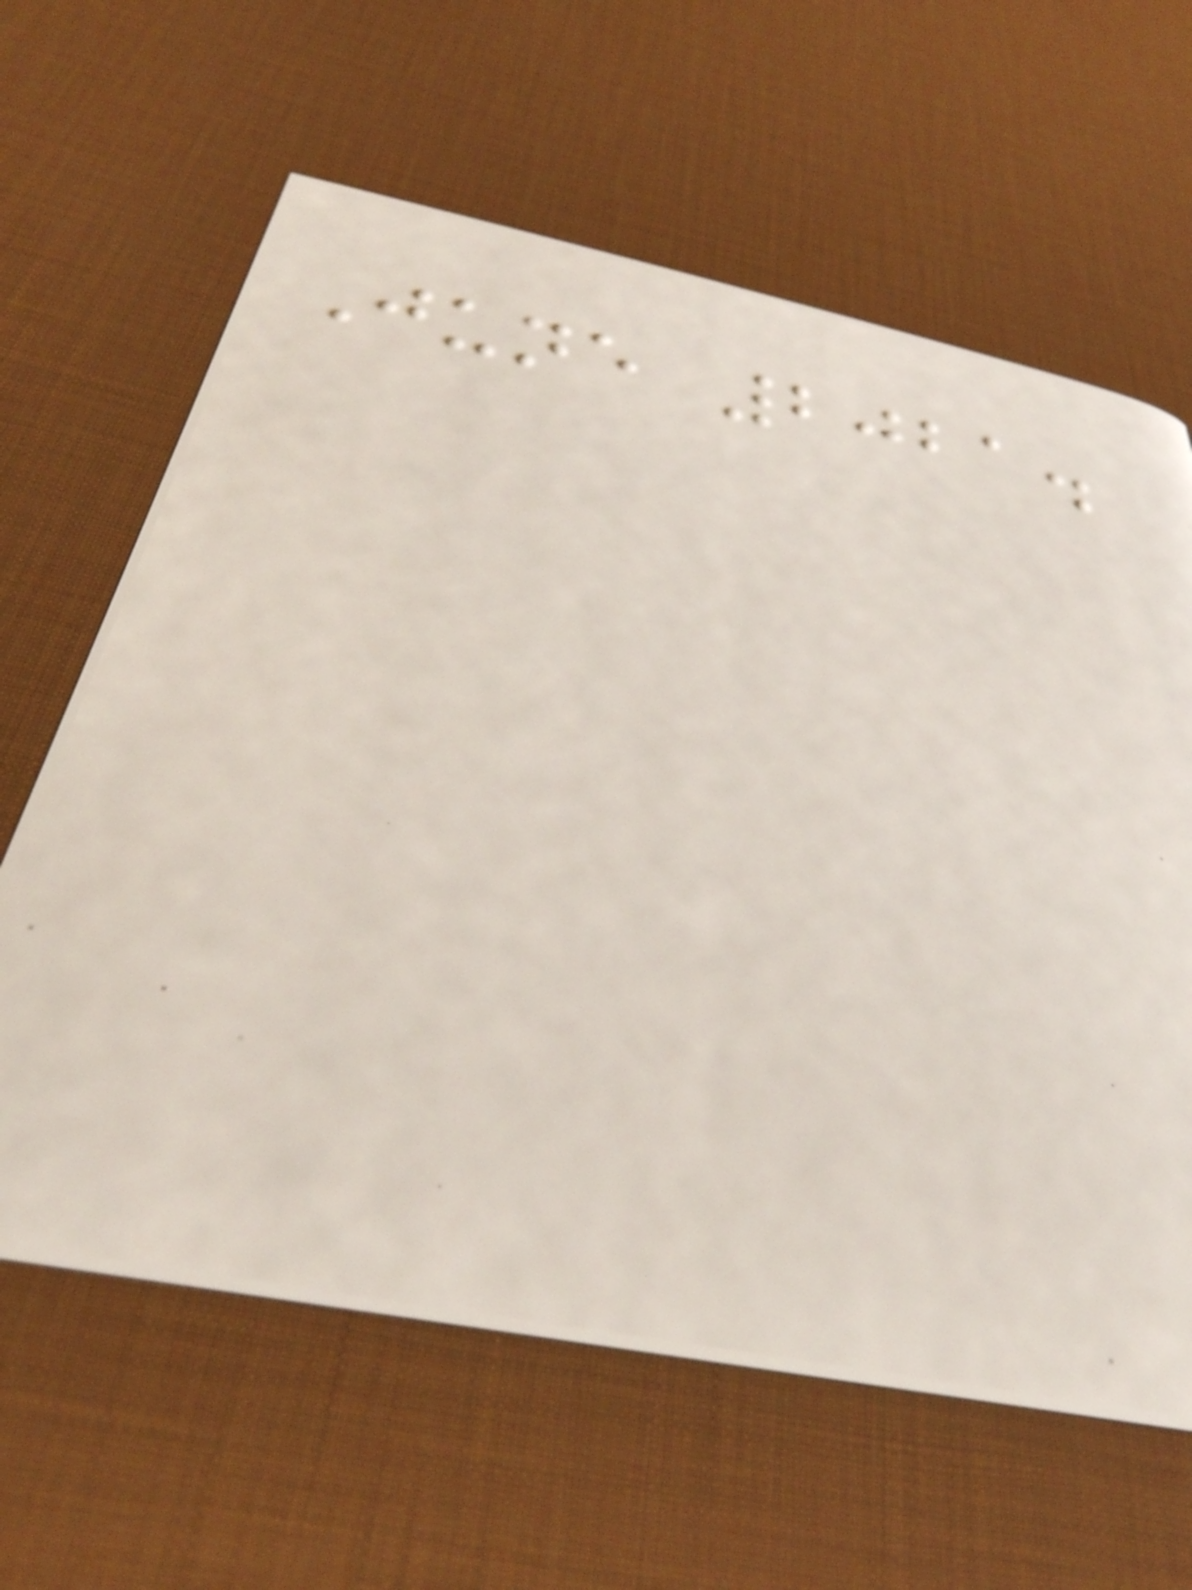June 2021.
